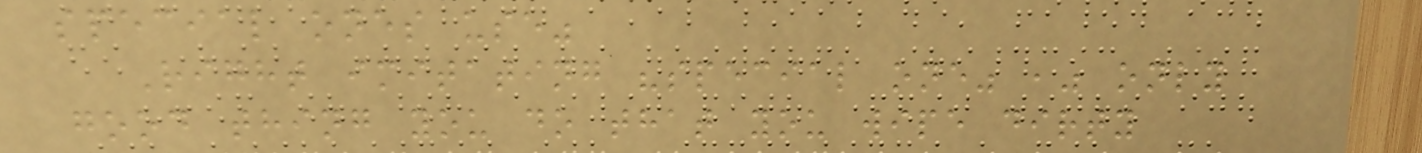special ones use"
Right imitating "special one" ," only
good thing you do that you wipe dirty
